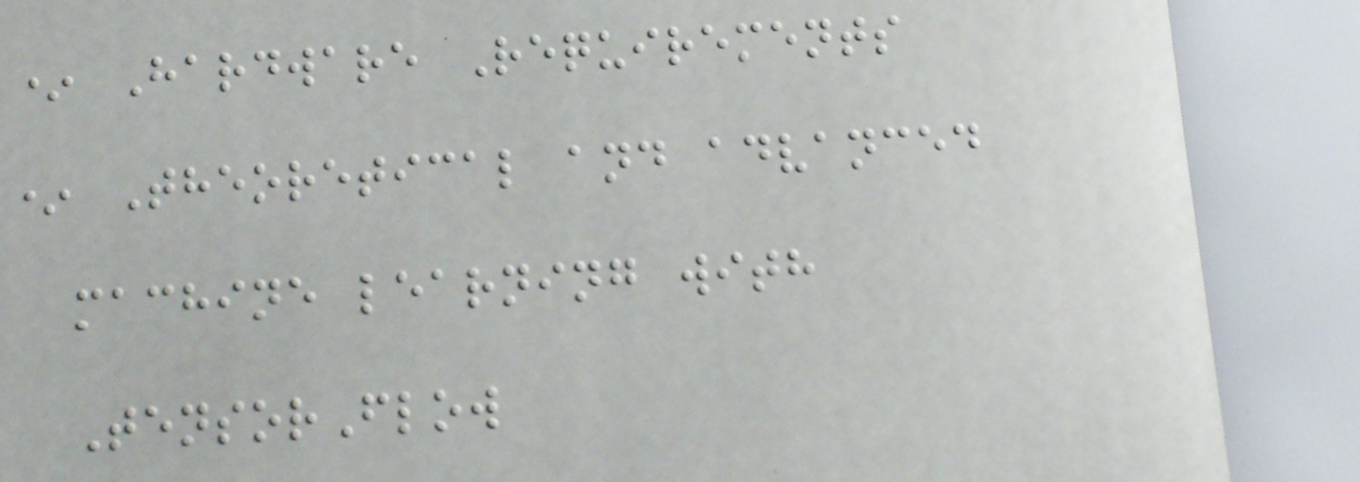* Hardware Requirements
* Theoretical and advanced
machine learning with
TensorFlow
